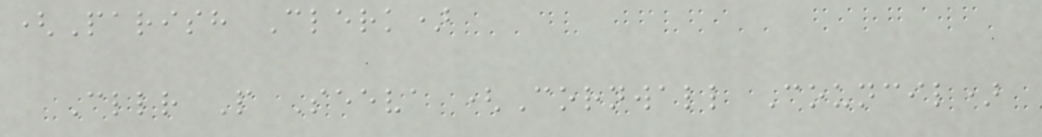(Parish Clerk)
Cllr P Seeva (Cornwall Council)
